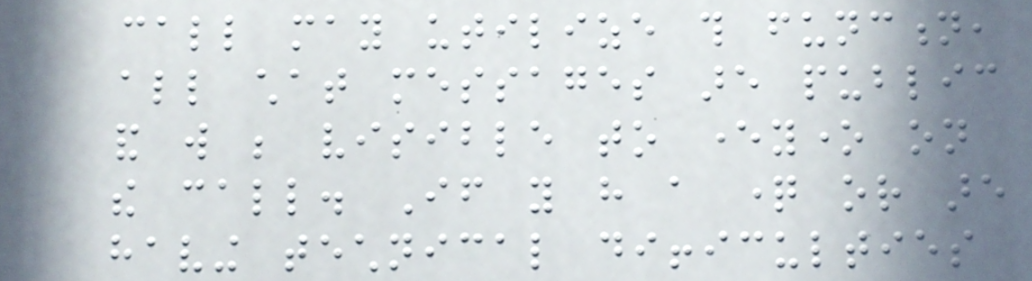call may utilize this function,
all chat messages are public
and will be visible to everyone on
the call. If you have a question or are
having technical difficulties
